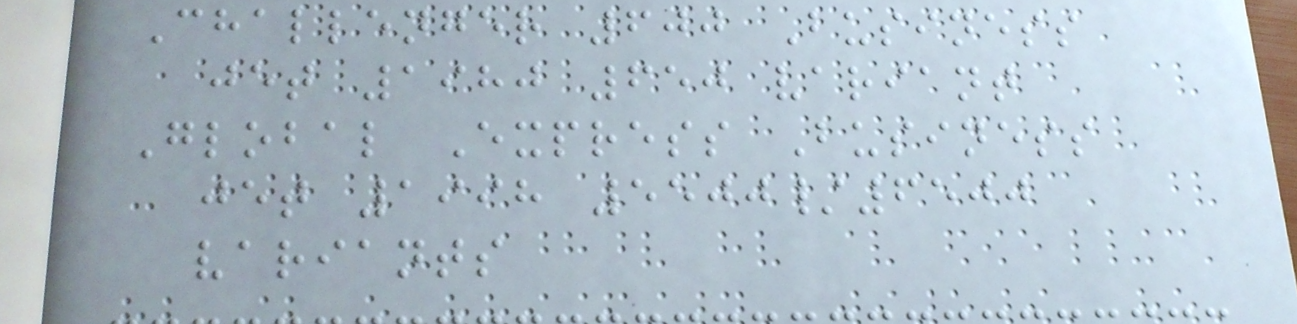Challenger 600 Business
jet 1980 650 variant
Global Express Business
jet 1998 5500/6500
variants
